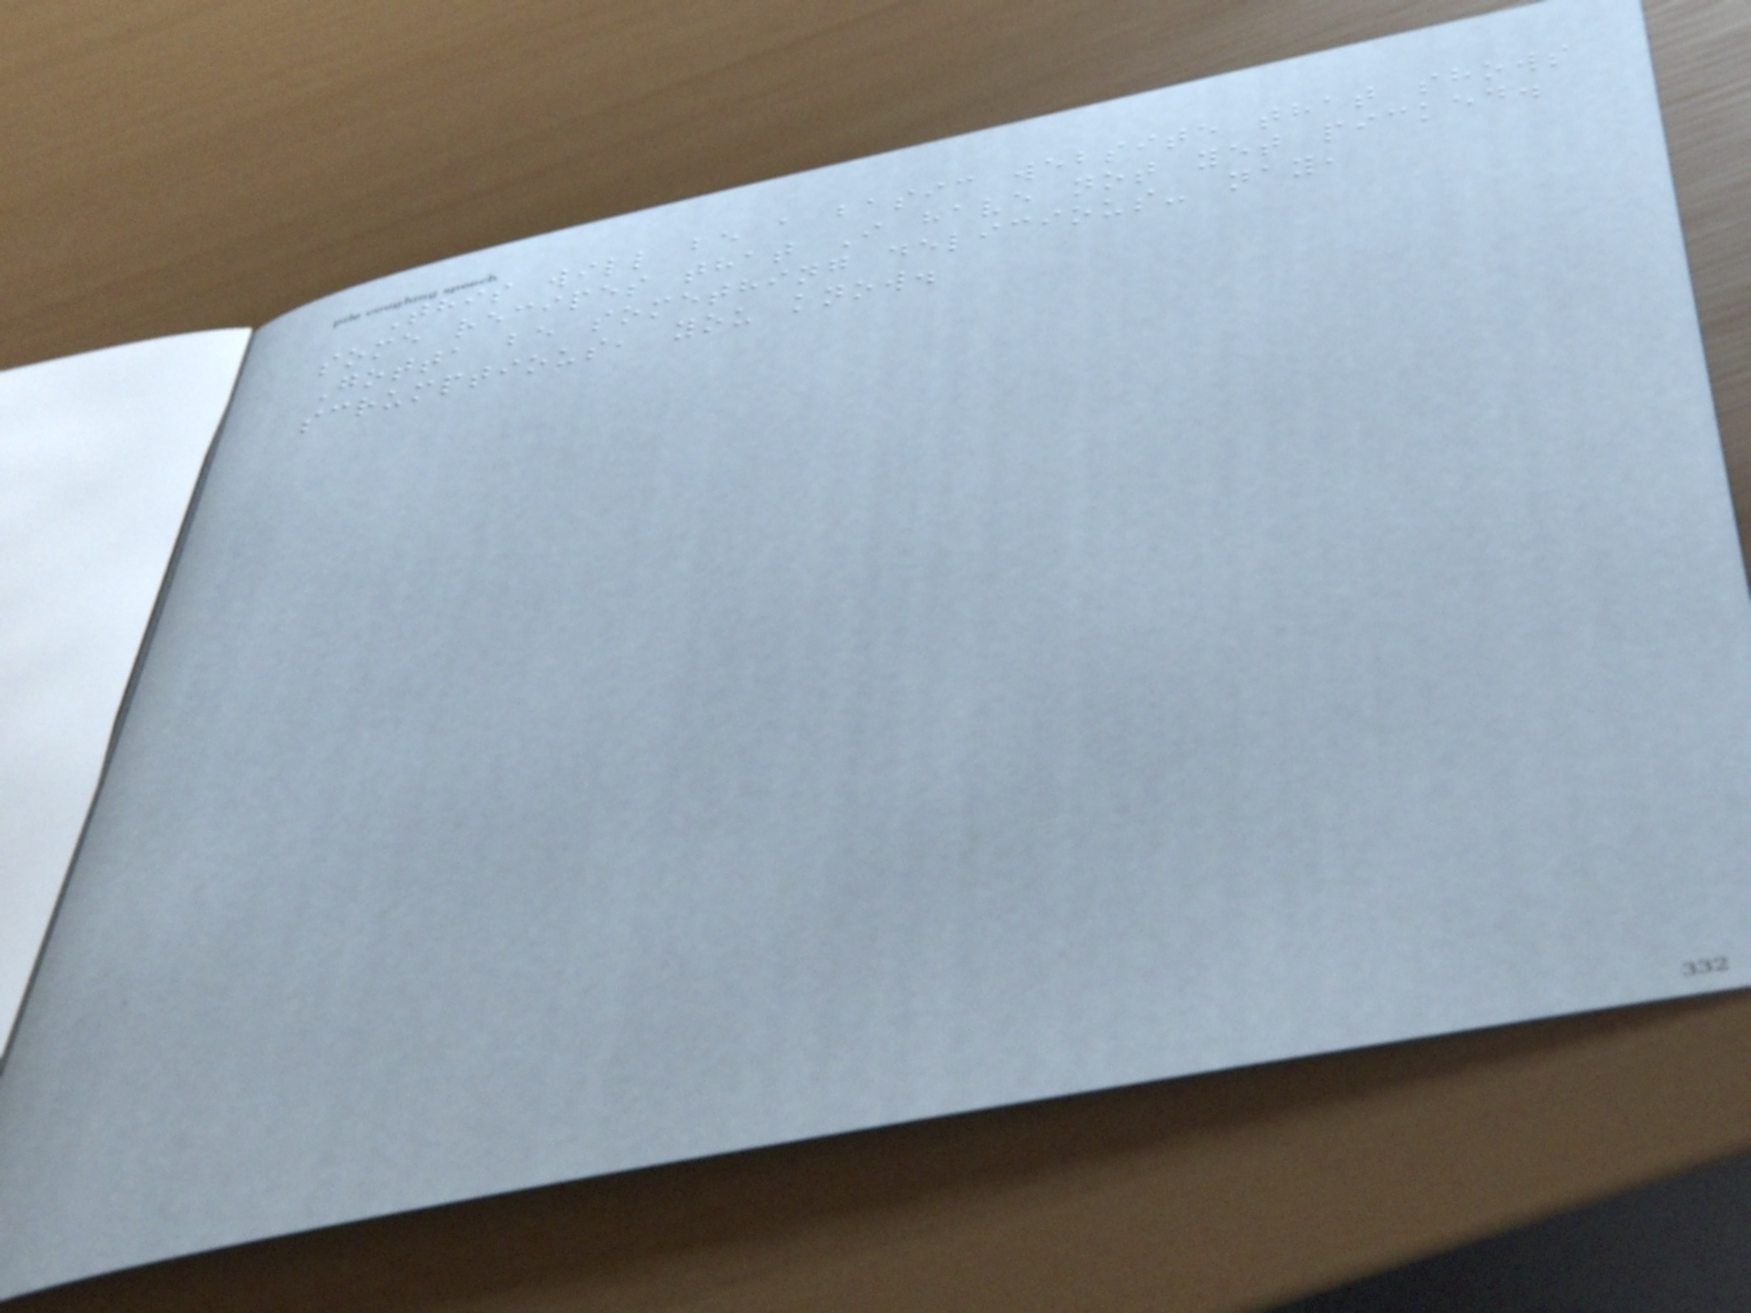This will be a basic website that shows
some recipes that I have not yet picked.
Gotta be something delicious- nay,
scrumptious, you know.
